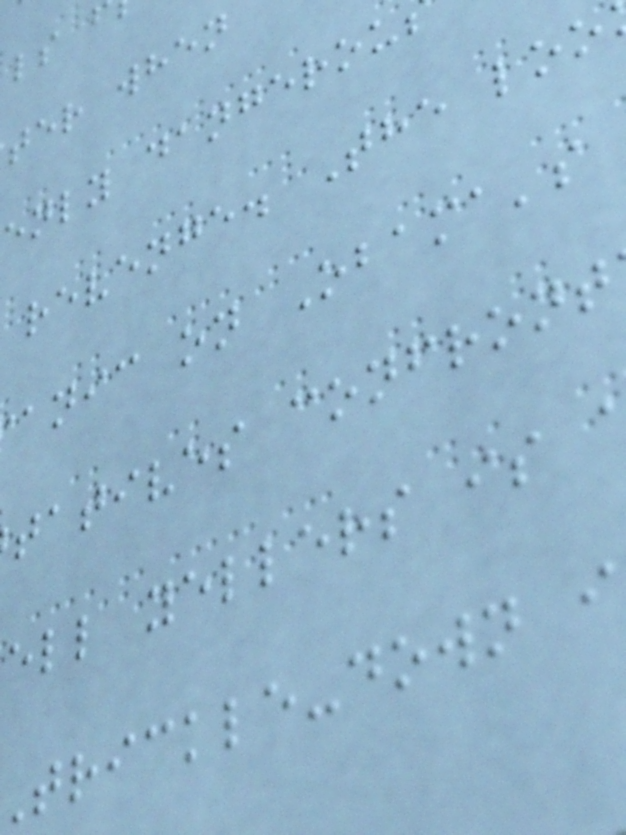ter when
enly dangerou
revenge. The loo
anic on Obama's
tatives confront
ell yellers is
trickle-down i
